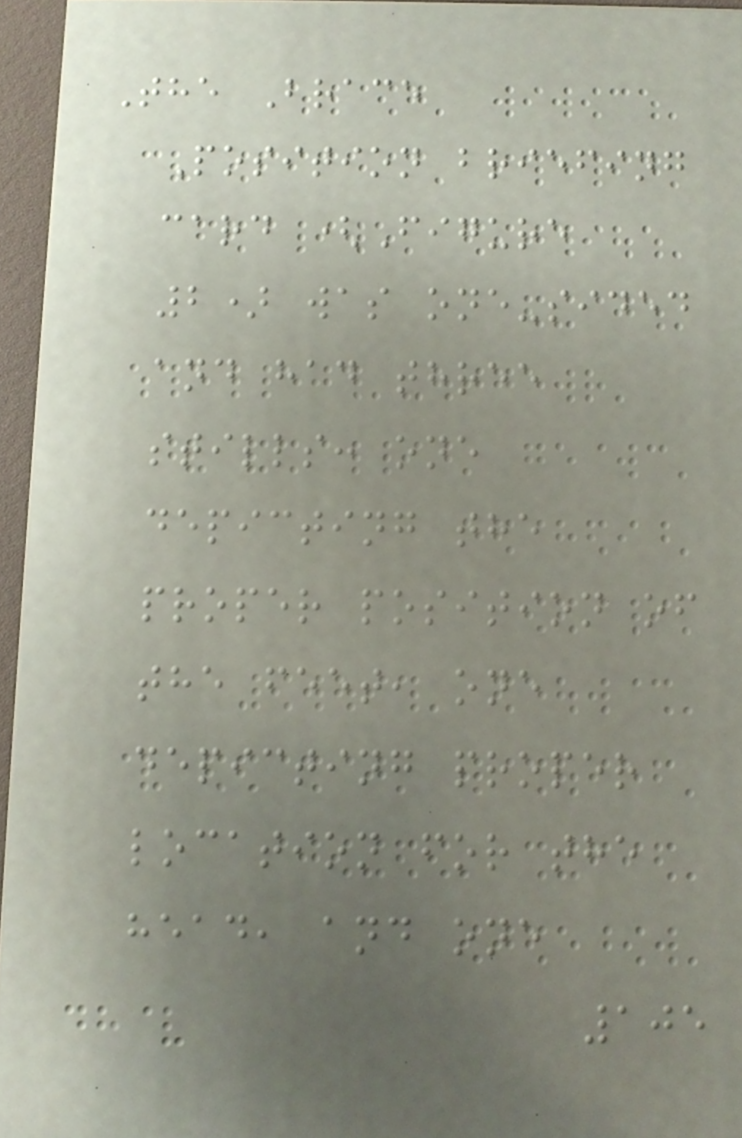The Brace
Position briefing
card (Figure
2) was one-sided
and had three
stills: one
depicting the
proper position of
the feet, one
depicting proper
location for the
head, and one
105
